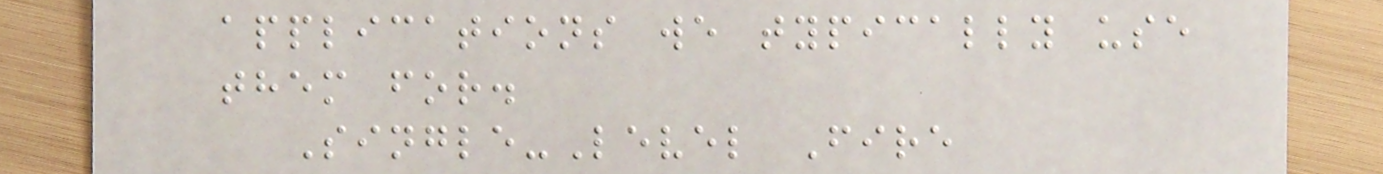applications we typically use
them for.
Single-Level Fire
